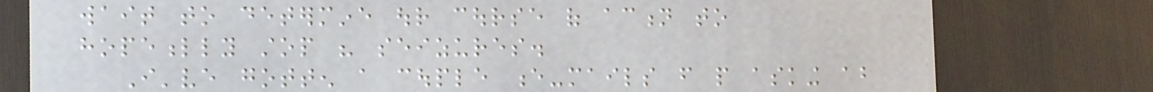wait to determine our course of action to
hopefully stop his seizures.
I've gotten a couple e-mails from people asking about
